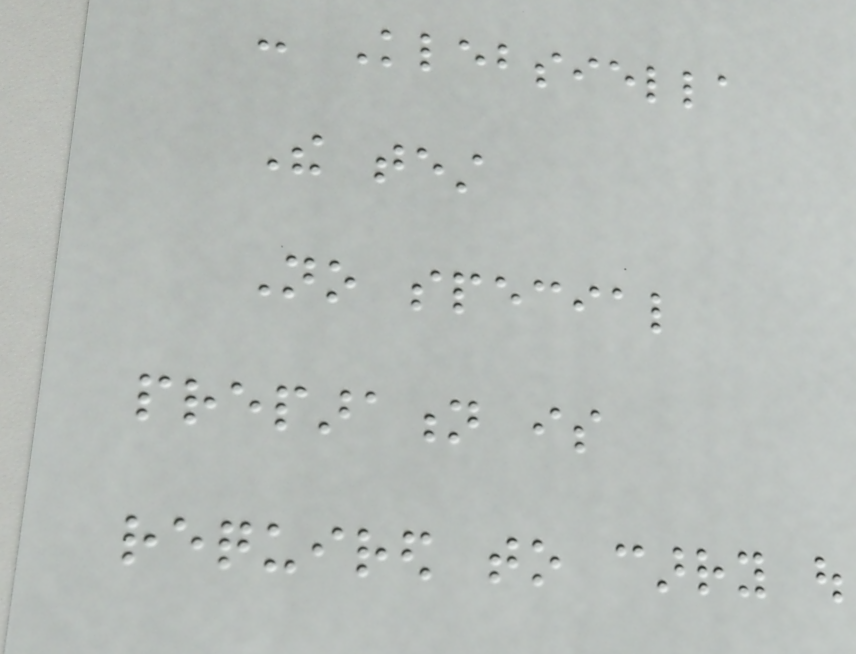- Klebsiella
The test
No special
preparation is
required to carry out
